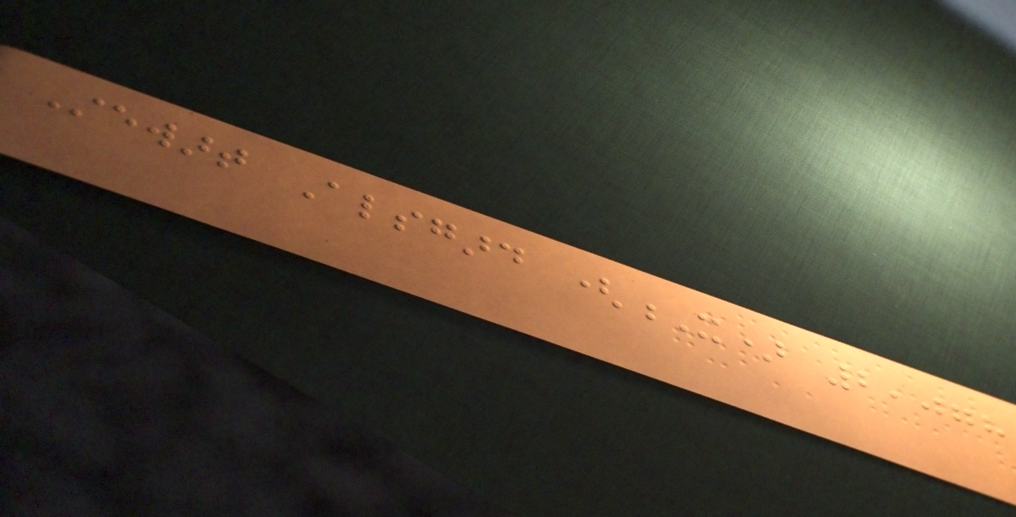Stewart Alsgard (X) 2,078
